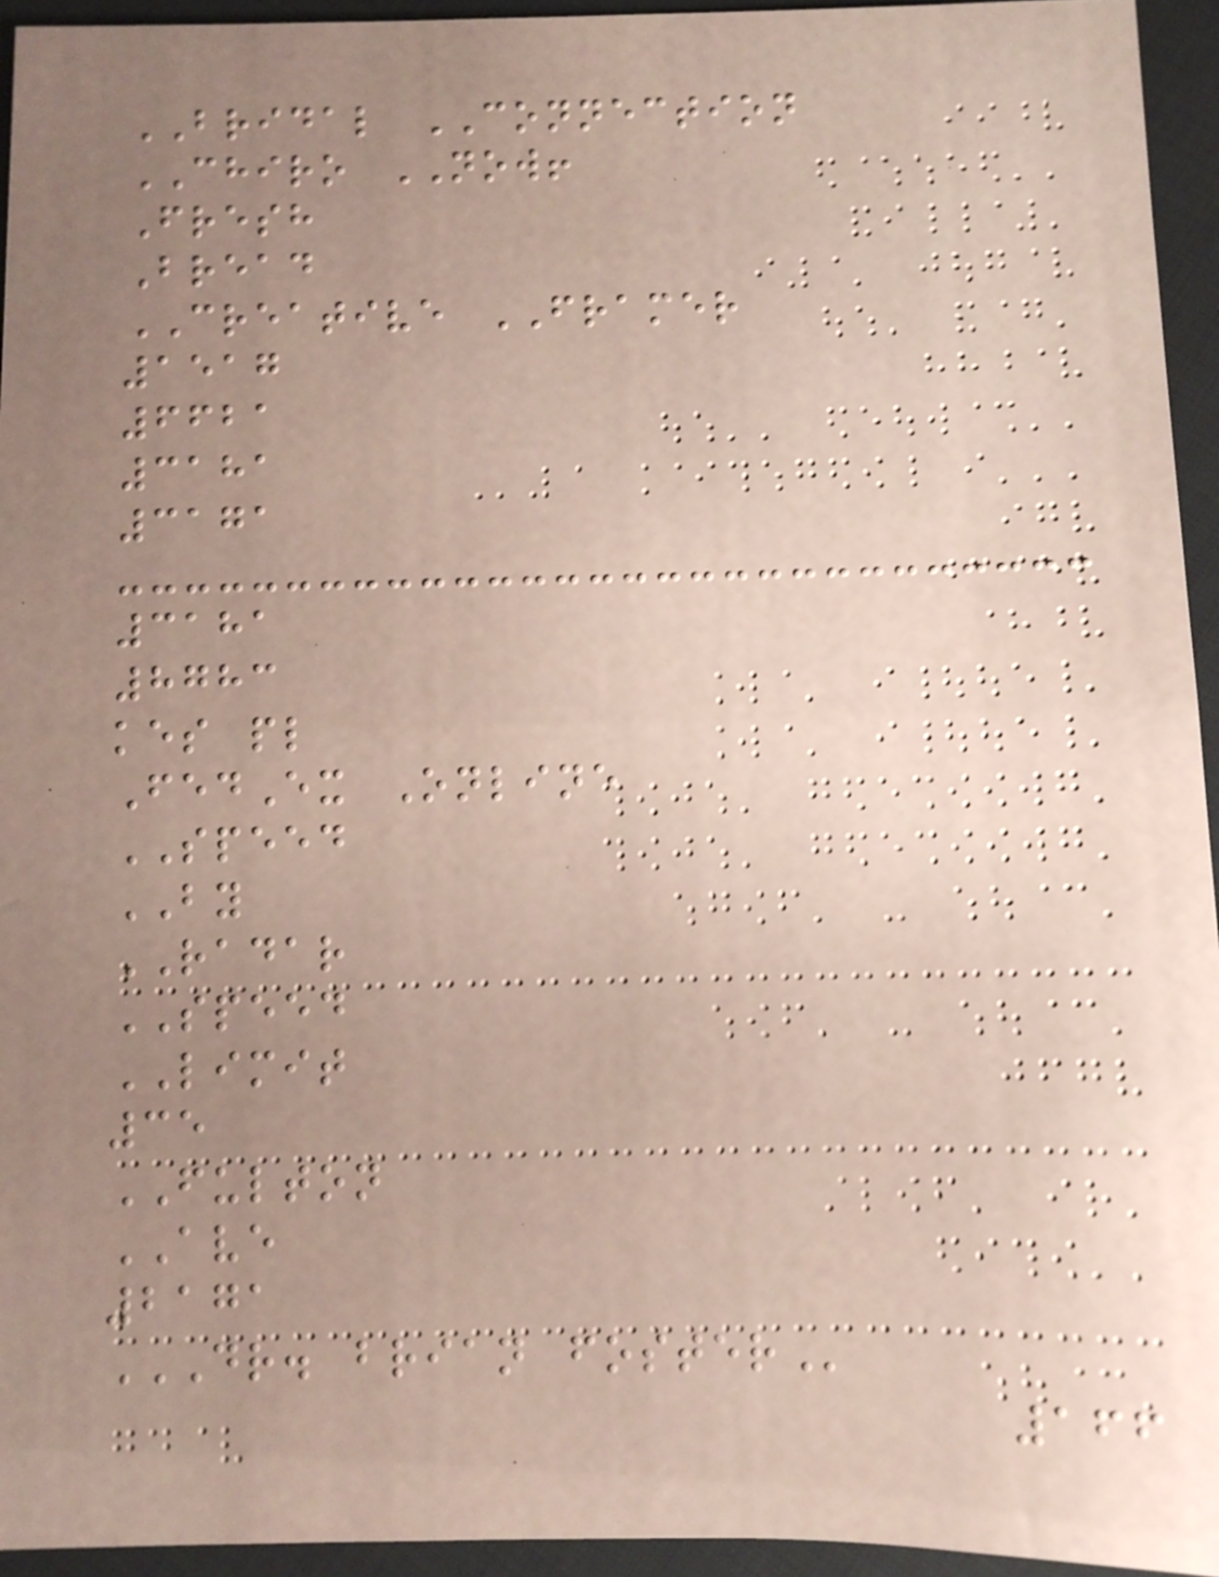BRIDAL CONNECTION
CHIRO NOW!
Fresh
Bread
CREATIVE FRAMER
1517
6621
3181
3171
3181
8783
kes pl
FedEx Online
SPEED
BY
RADAR
SPEED
LIMIT
35
FULTON
AVE
2171
DR. BRIAN FOSTER
166
